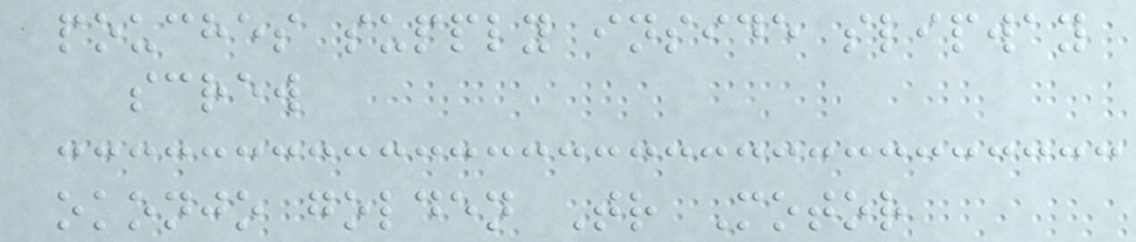pouches supply inside slipway
screw
okonjo golden Tr Motor
